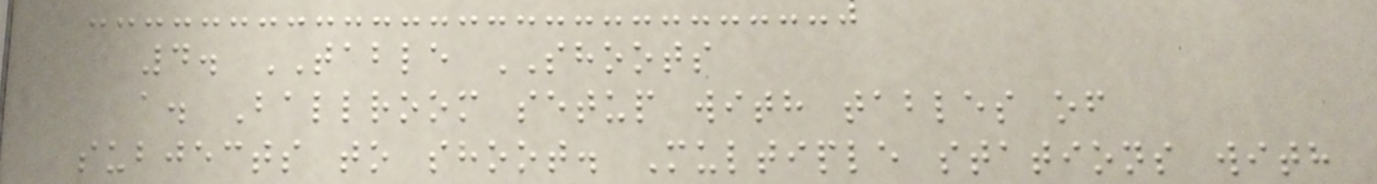4. TABLE SHOOTS
a. Ballroom setup with tables of
subjects to shoot. Multiple stations with
